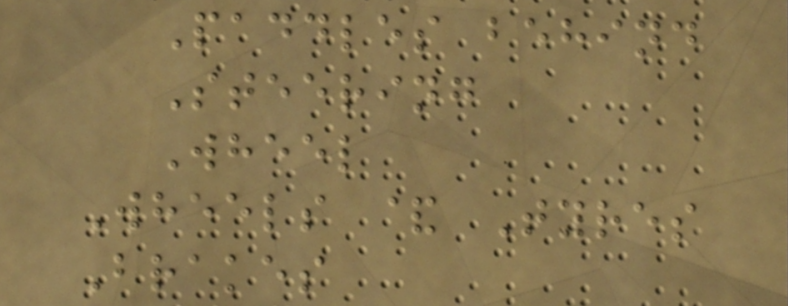Paddles behind
Steering
Wheel
Wheels & Tyres
Brakes
